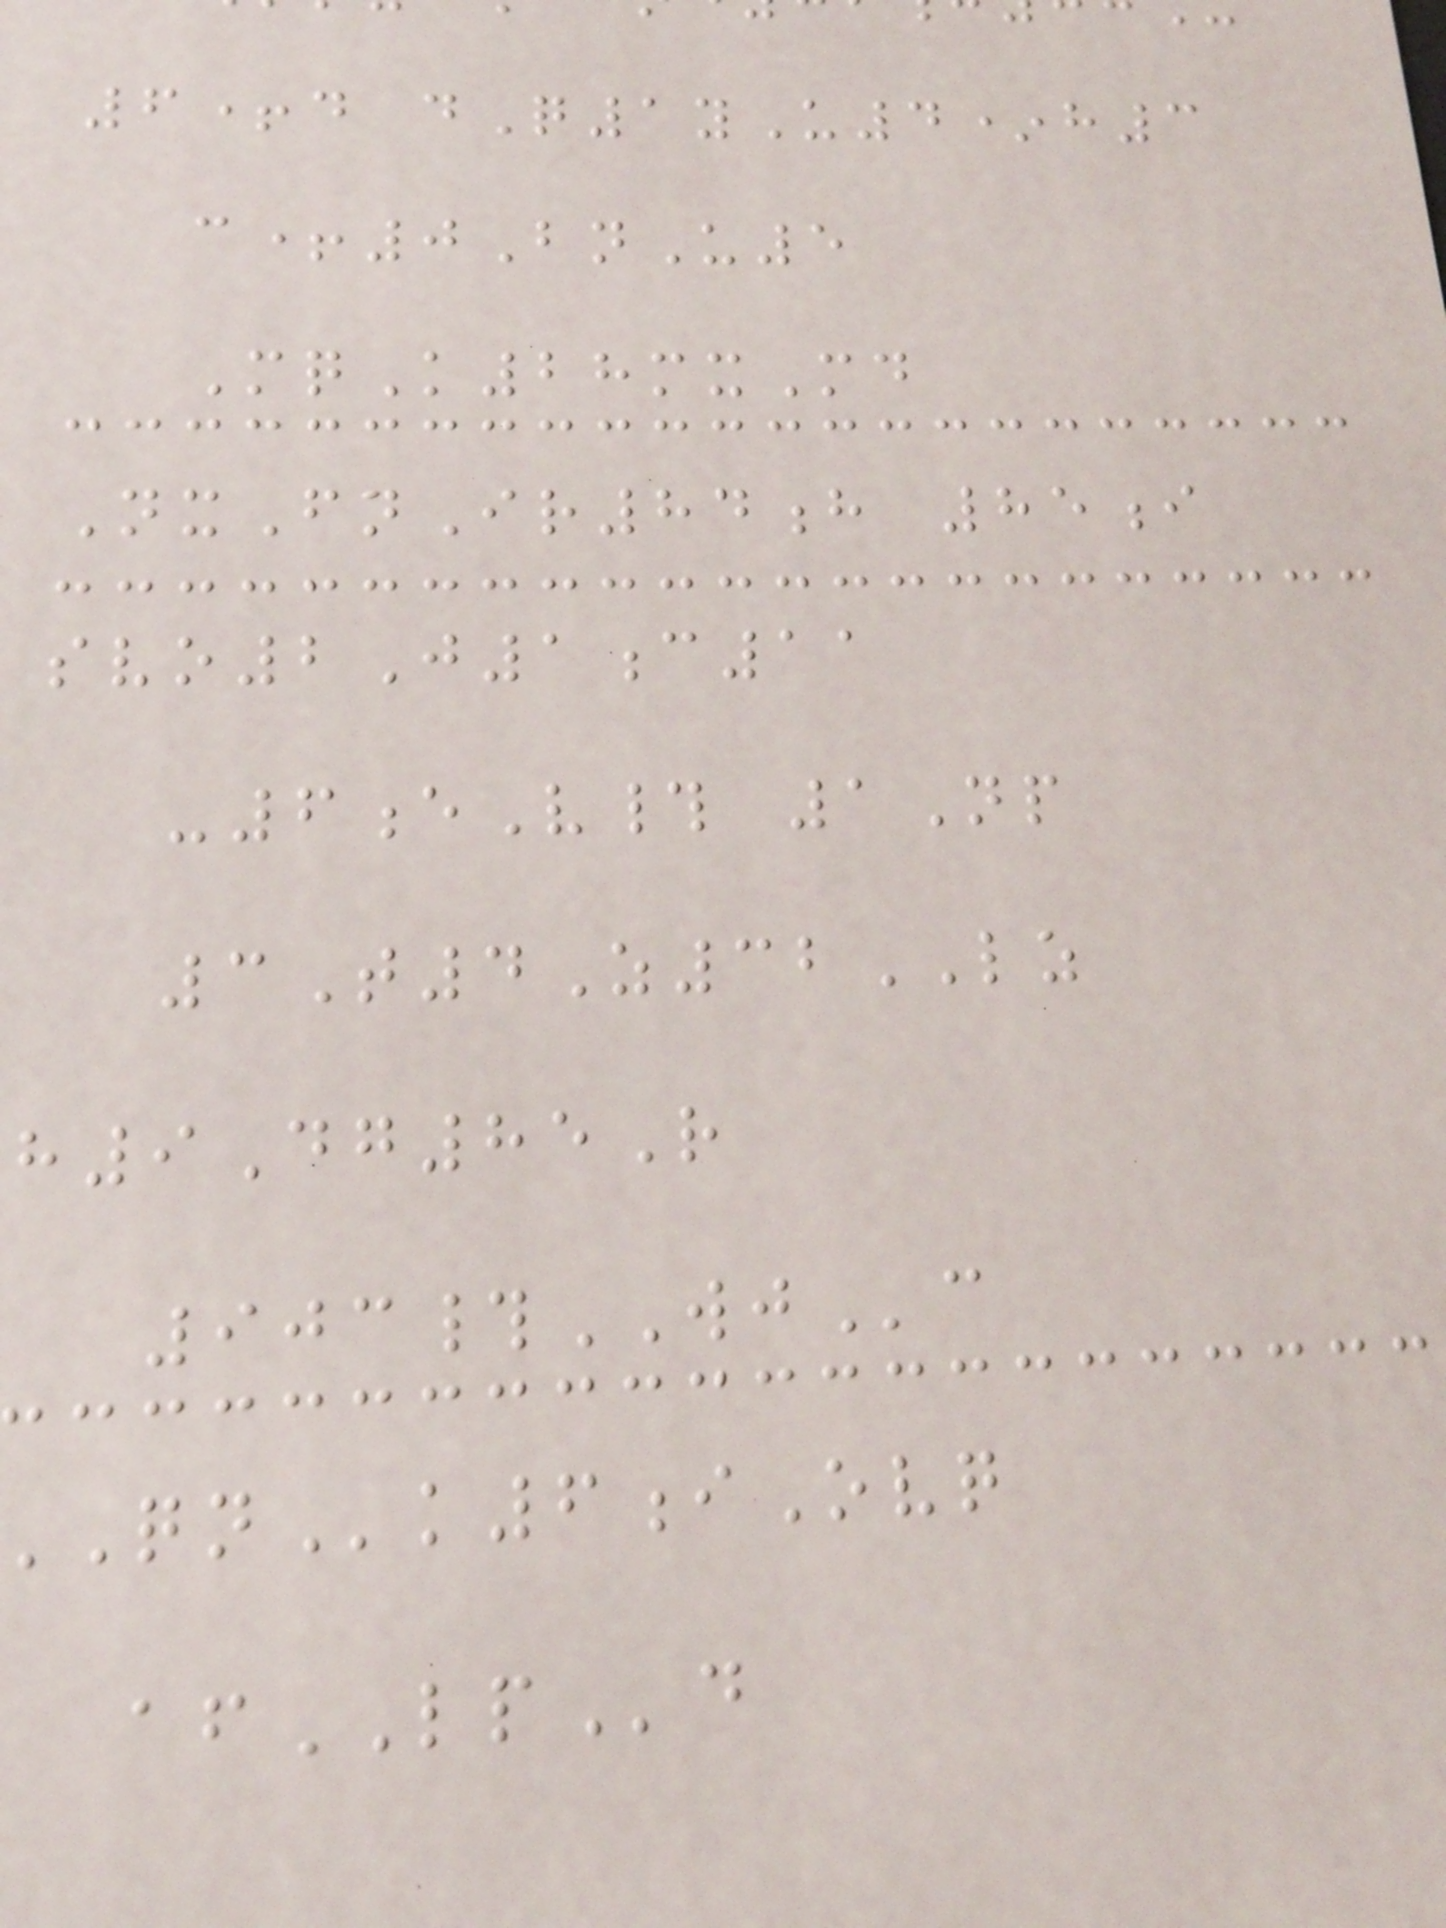6+d dQ1yU4*h3
c+0BnU5
MqK28mxMd
NxFnIr84h 85i
svo2J1c11
-6eV# 1Np
3T4Z32LZ
h9Dg85R
903#WJc
k6iOvq
afLPd
